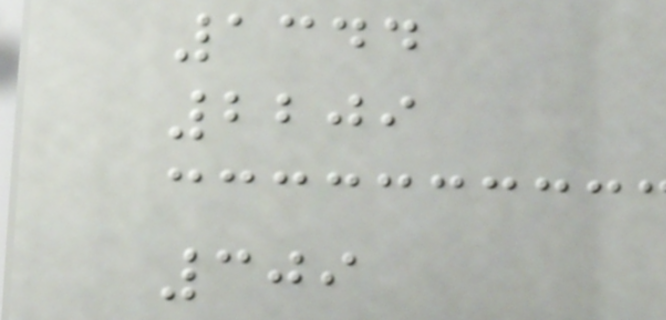1344
2209
309
